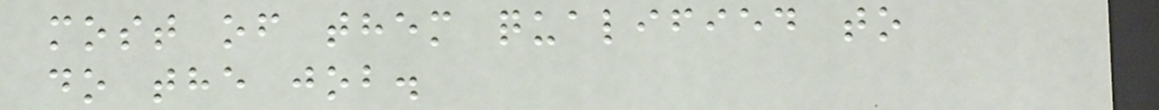most of them qualified to
do the job.
